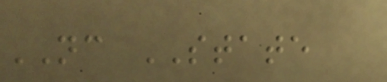NC STATE
